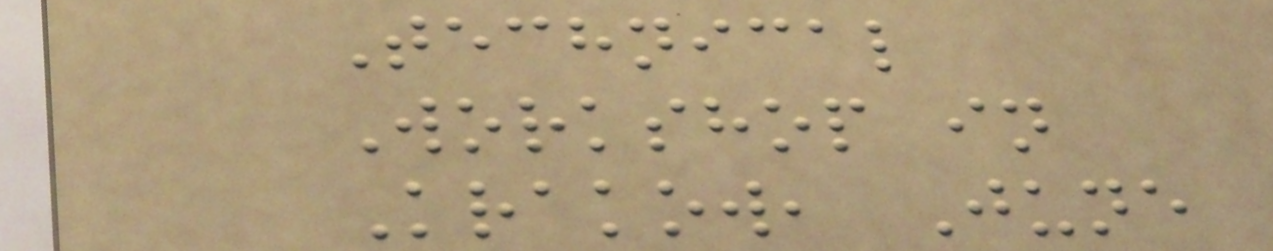Technical
Workshop in
Krakow, June
